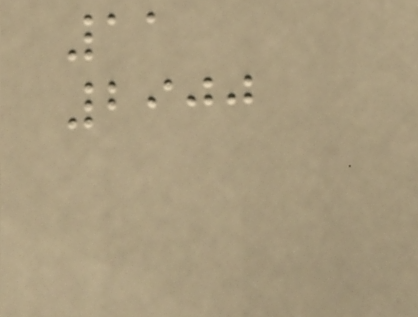11
2900
